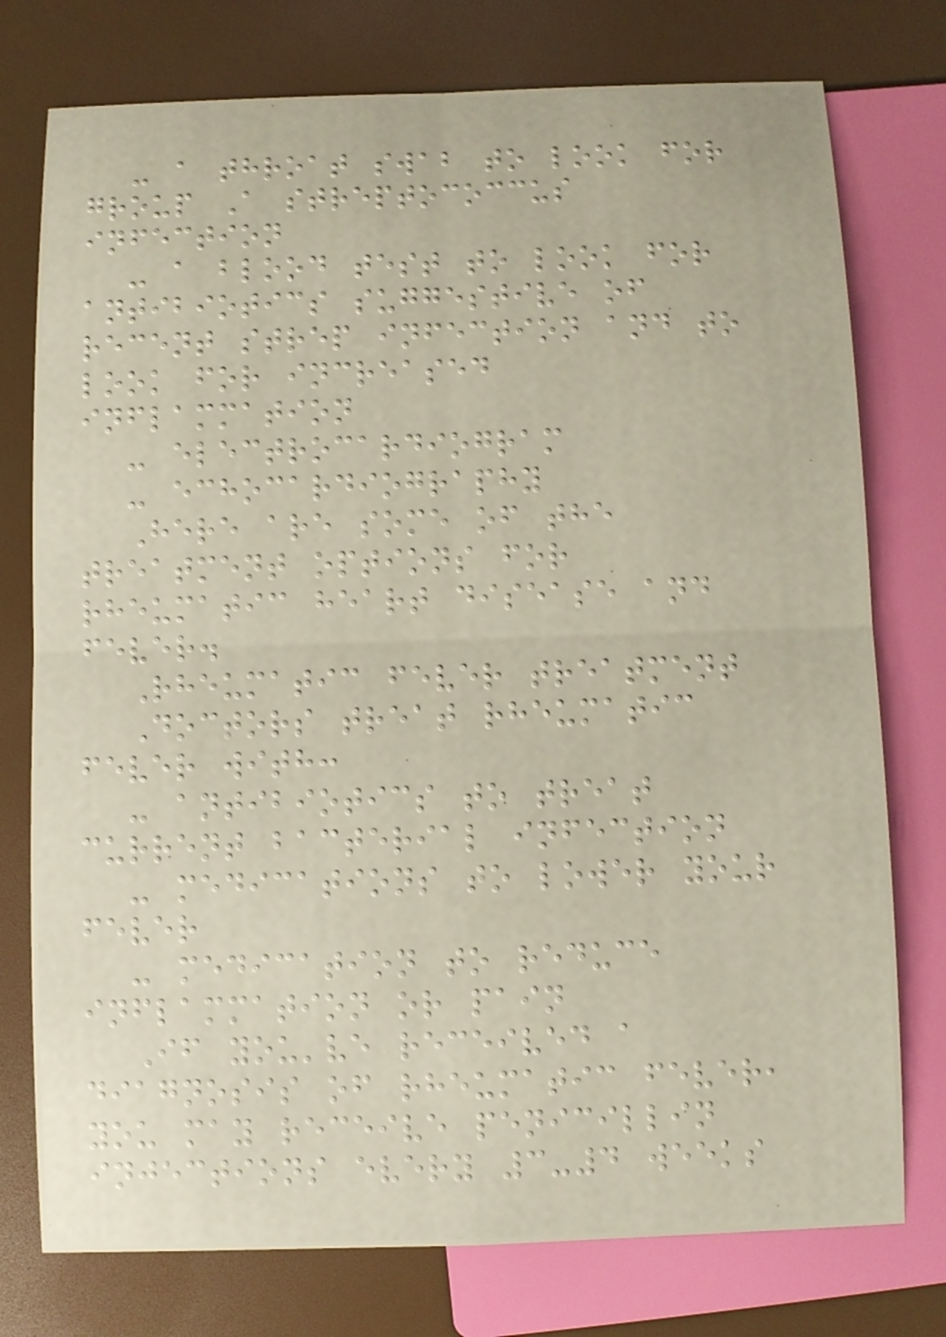- a throat swab to look for
group A streptococcus
infection
- a blood test to look for
antibiotics suggestive of
recent strep infection and to
look for increased
inflammation
- electrocardiogram
- echocardiography
Here are some of the
treatment options for
rheumatic heart disease and
fever.
Rheumatic fever treatment
Doctors treat rheumatic
fever with:
- antibiotics to treat
current bacterial infection
- medications to lower your
fever
- medication to reduce
inflammation or pain
If you've received a
diagnosis of rheumatic fever,
you may receive penicillin
injections every 3-4 weeks
